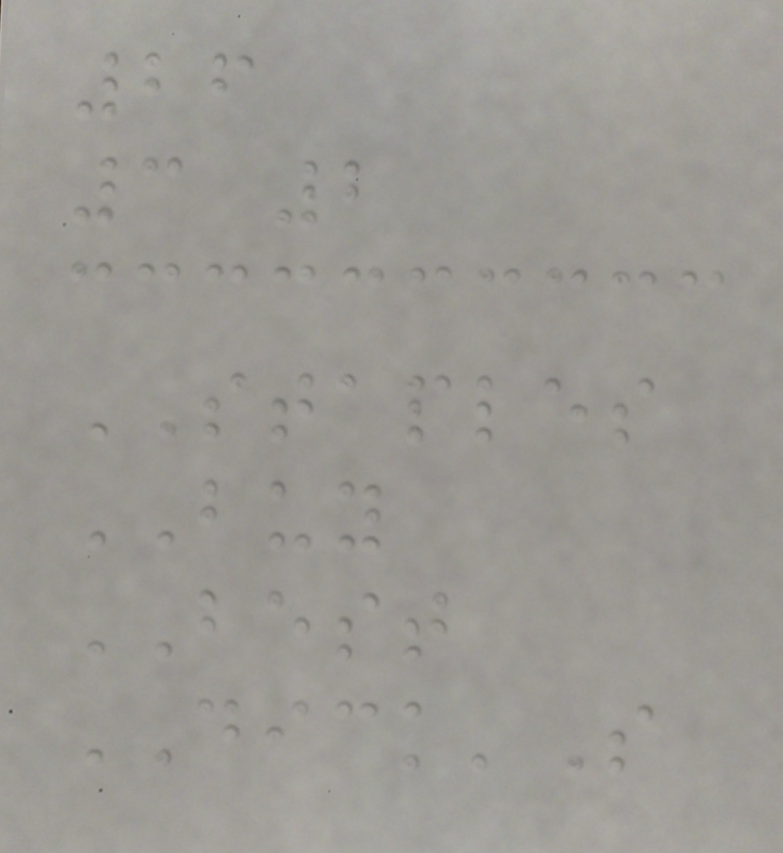26
3 2
STAPLES
BUY
BEST
DICK'S
